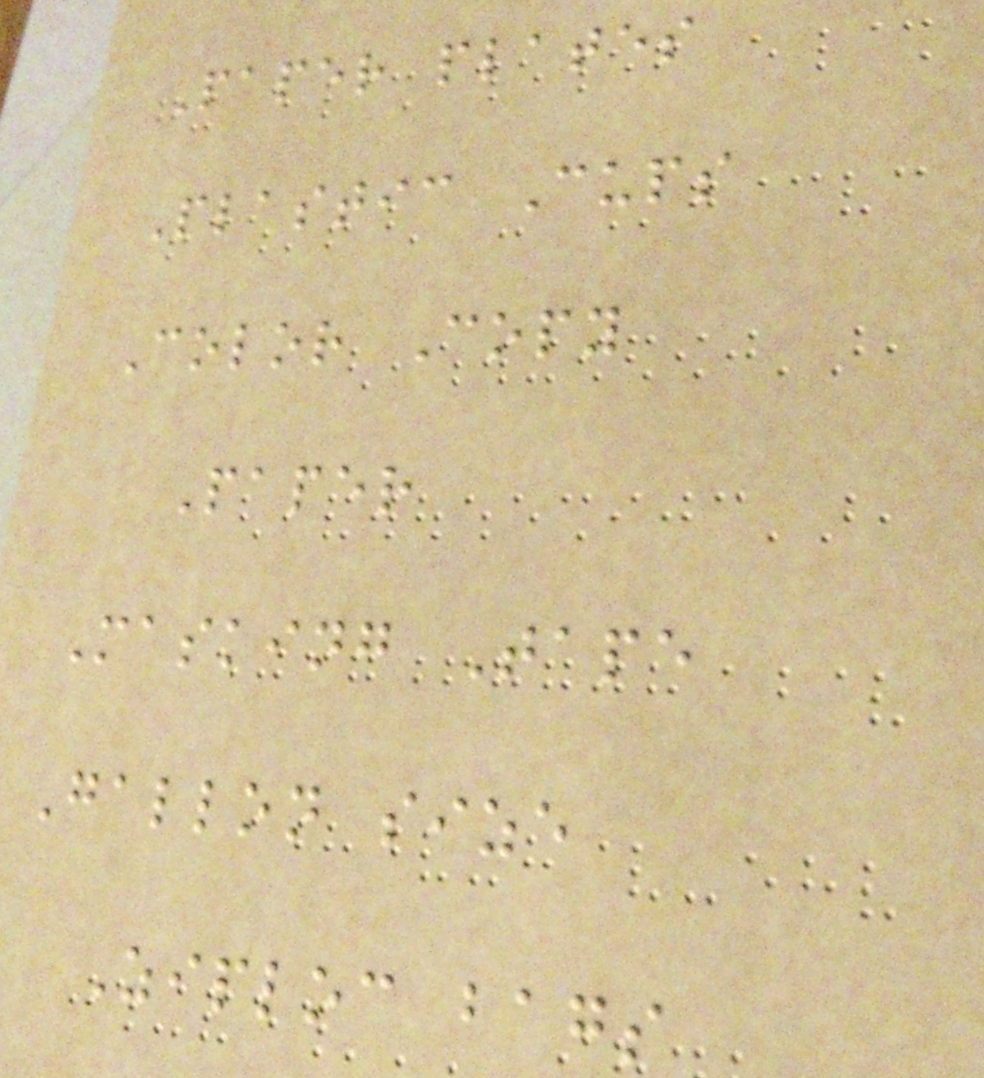Paper plates
Plastic Cups
Color Copy
Paper
Masking Tape
Gallon size
Ziploc bags
